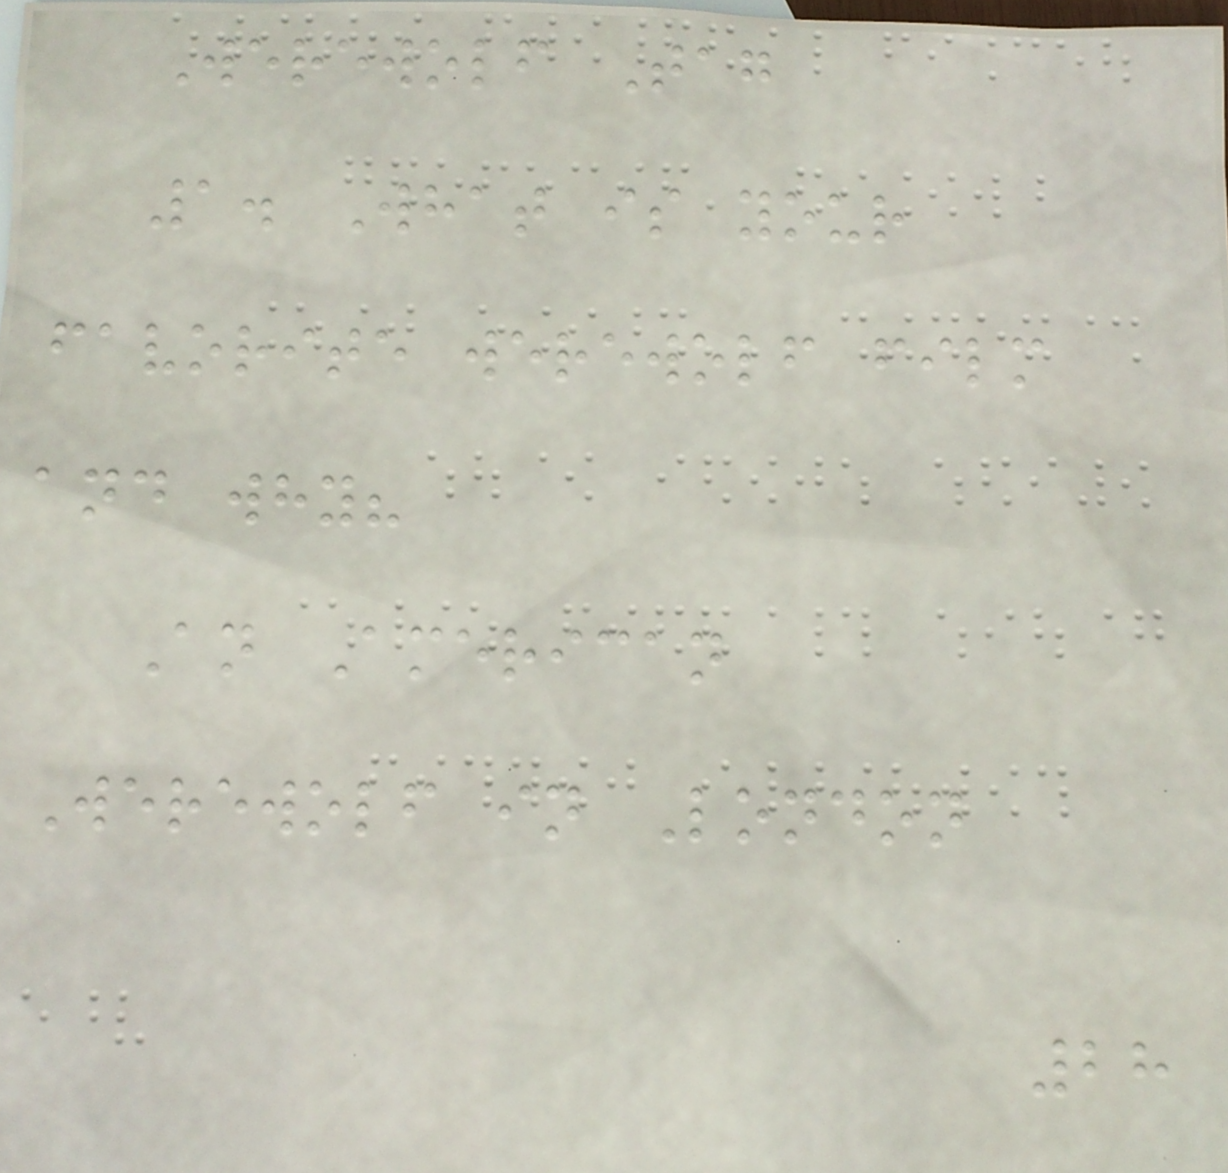Werewolf Tag
1. What is your
favorite werewolf film
and why?
An American
Werewolf in London
28
